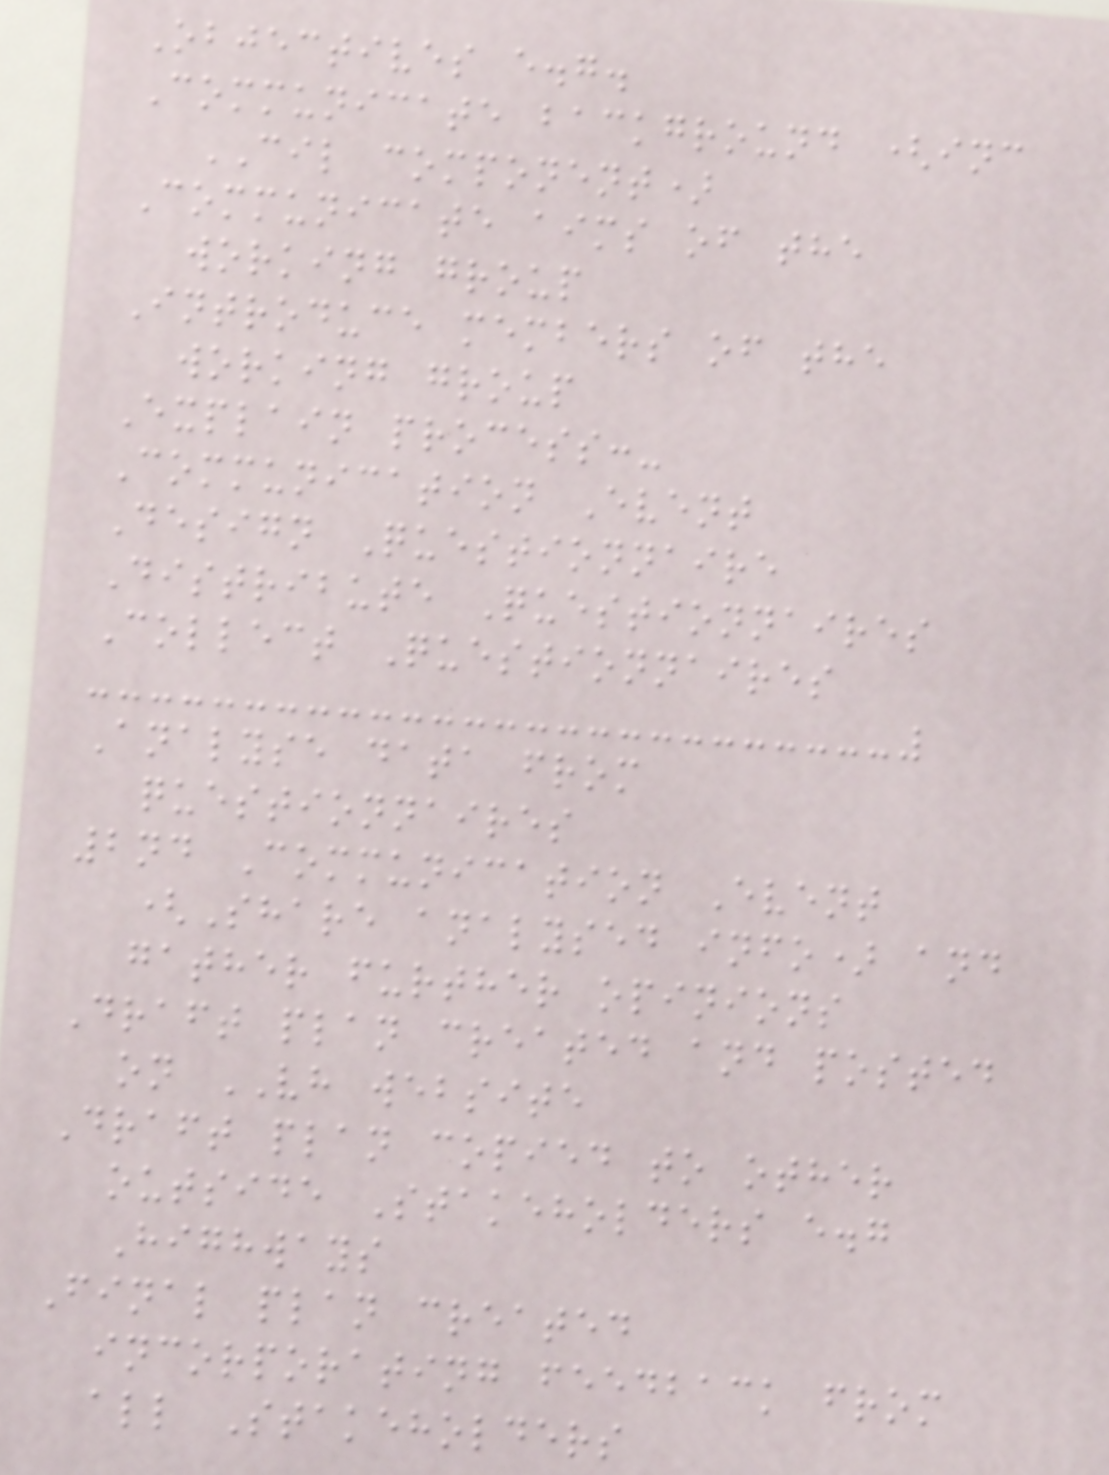Objectives e.g.
Communicate background (inc
CIL component)
Communicate aims of the
working group
Introduce members of the
working group
Explain process:-
Communication Event
Design Questionnaire
Distribute Questionnaires
Collect Questionnaires
Analyse data from
questionnaires
2nd Communication Event
(Share analysed info) and
gather further opinions
Draft plan created and posted
on VH website
Draft plan copied to other
outside Stakeholders e.g
Highways
Final plan created
incorporating feedback from
all Stakeholders
